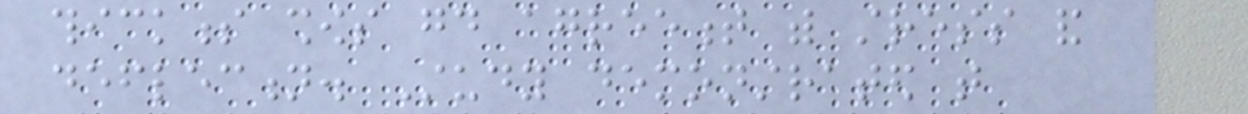thickness shows good agreement with stress and
deflection. Study demonstrated that
